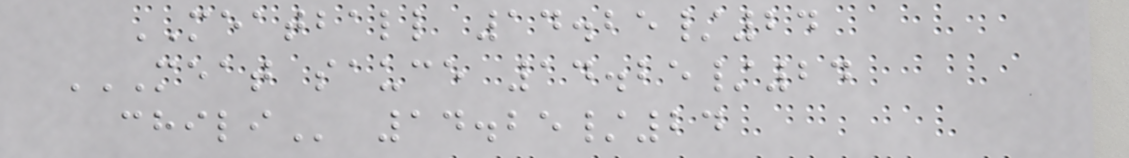MEATBALL 14.25/24
MEAT SAUCE 14.25/24
CHILI 14.25/24
